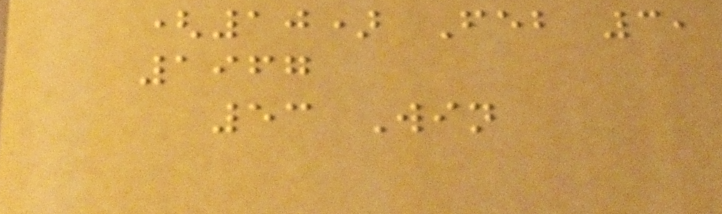(10) Feb 3,
1967
53 Win
